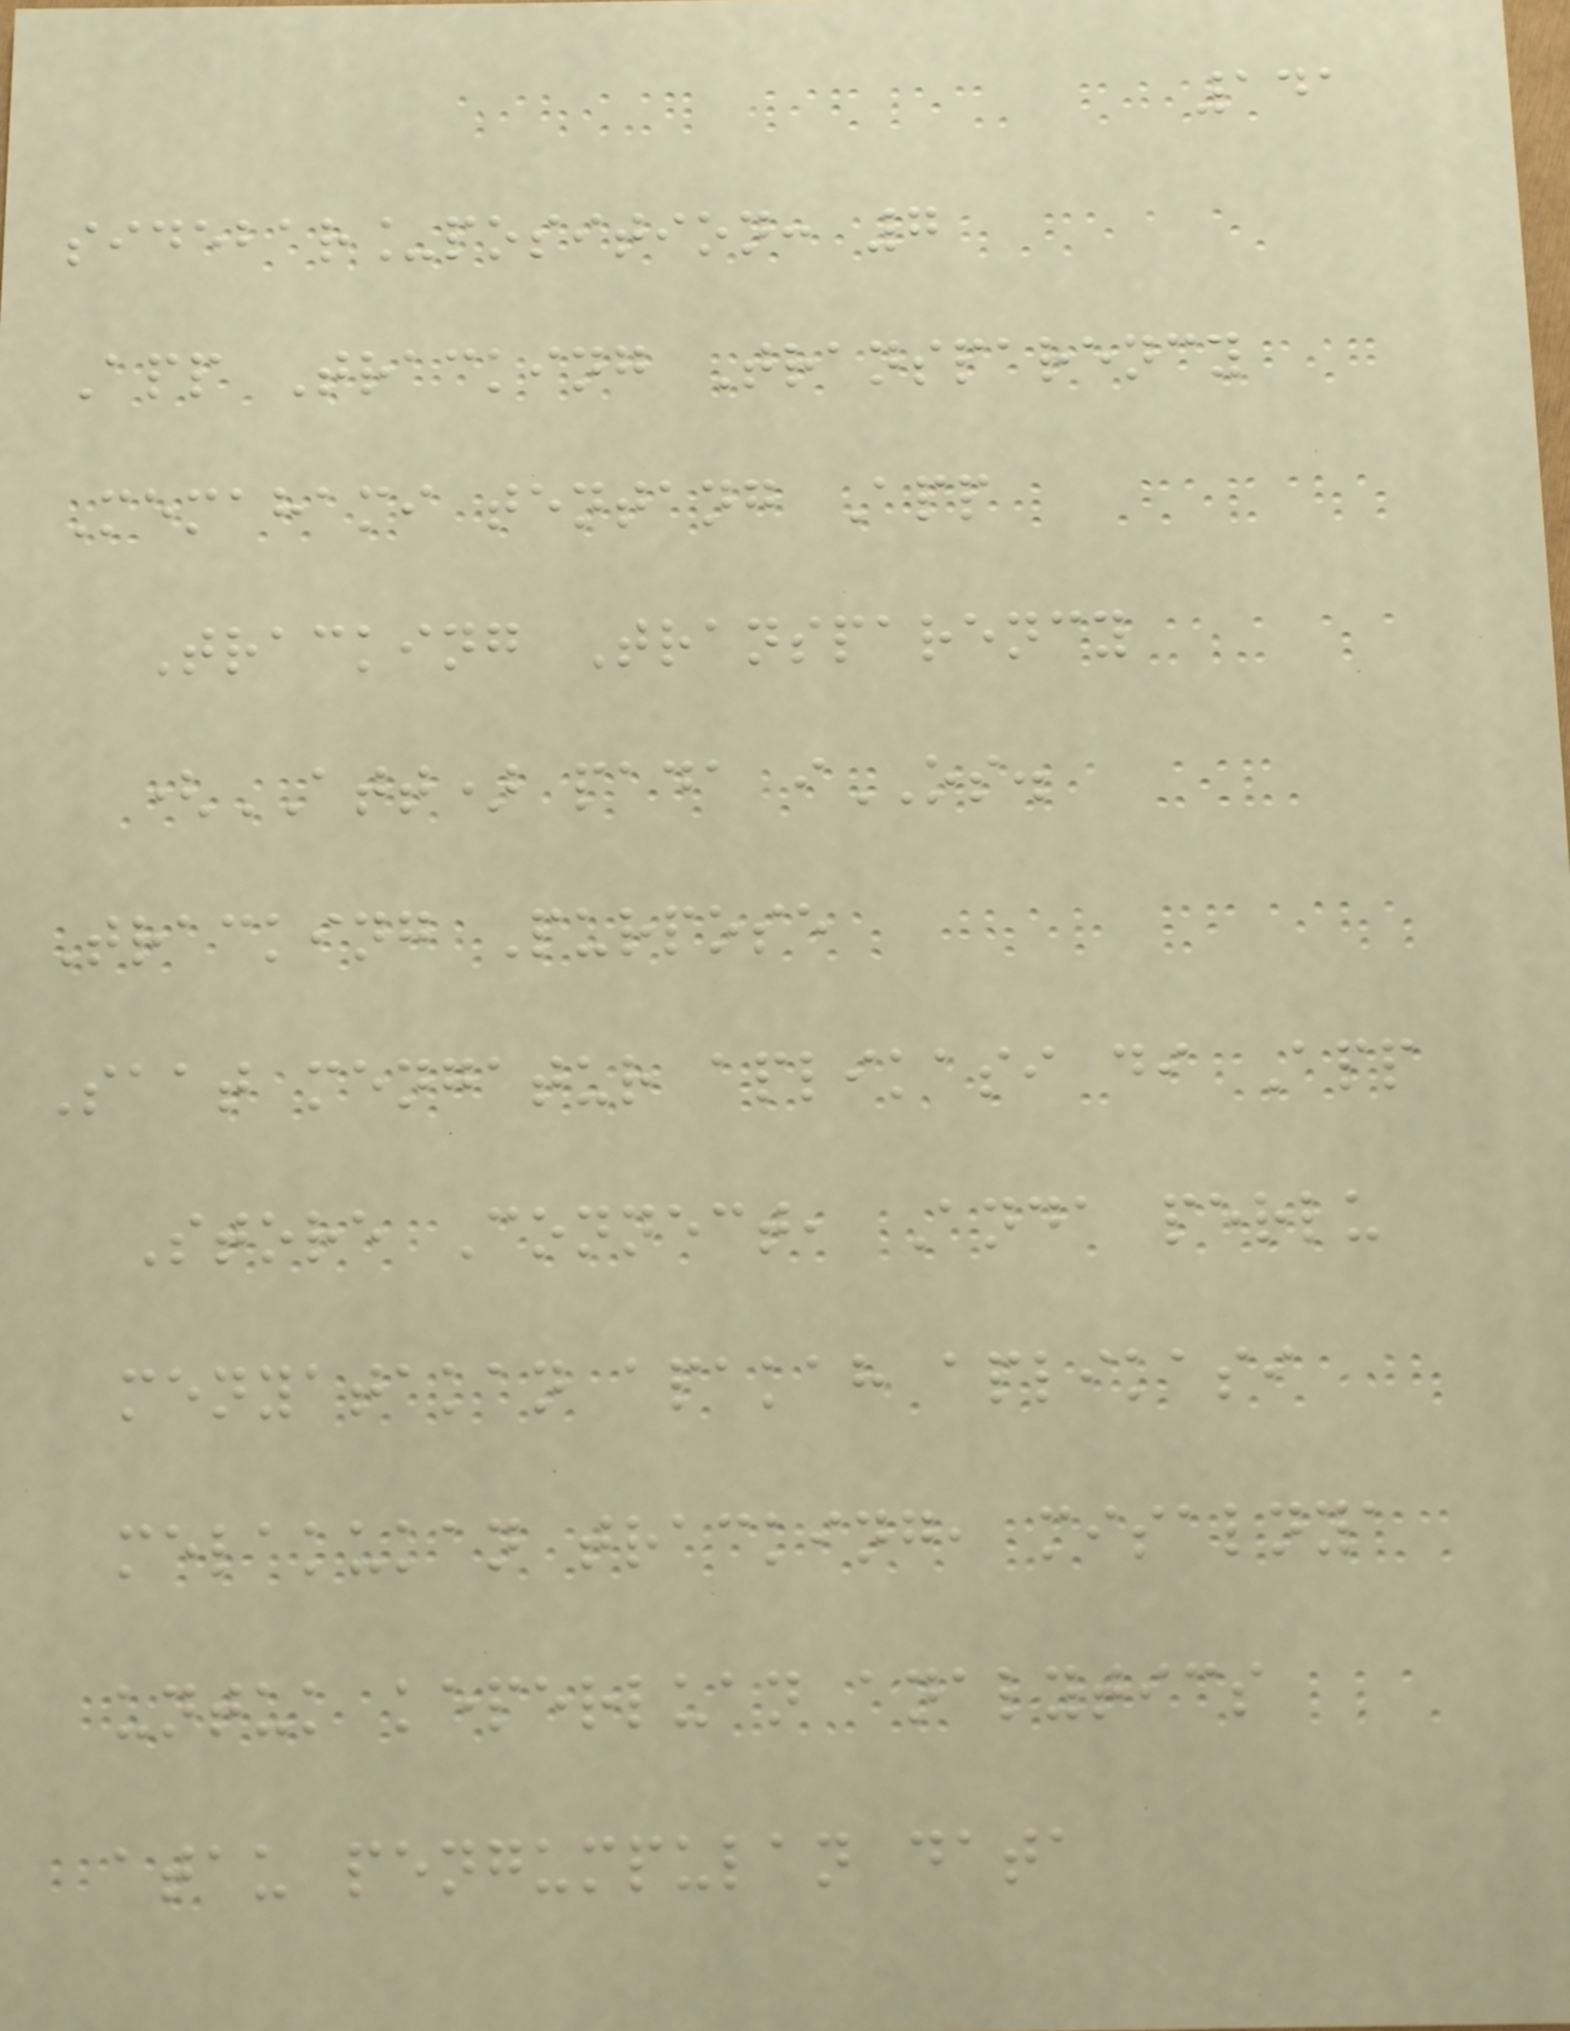141
sidebar_position: 7
App Tracking Transparency
Memahami tentang App
Tracking Transparency
(ATT) pada iOS.
Tracking Purpose
Saat mengatur aplikasi di App
Store Connect, Anda perlu
menyatakan apakah aplikasi
melakukan tracking, misalnya
untuk keperluan analytics
atau pengumpulan data
